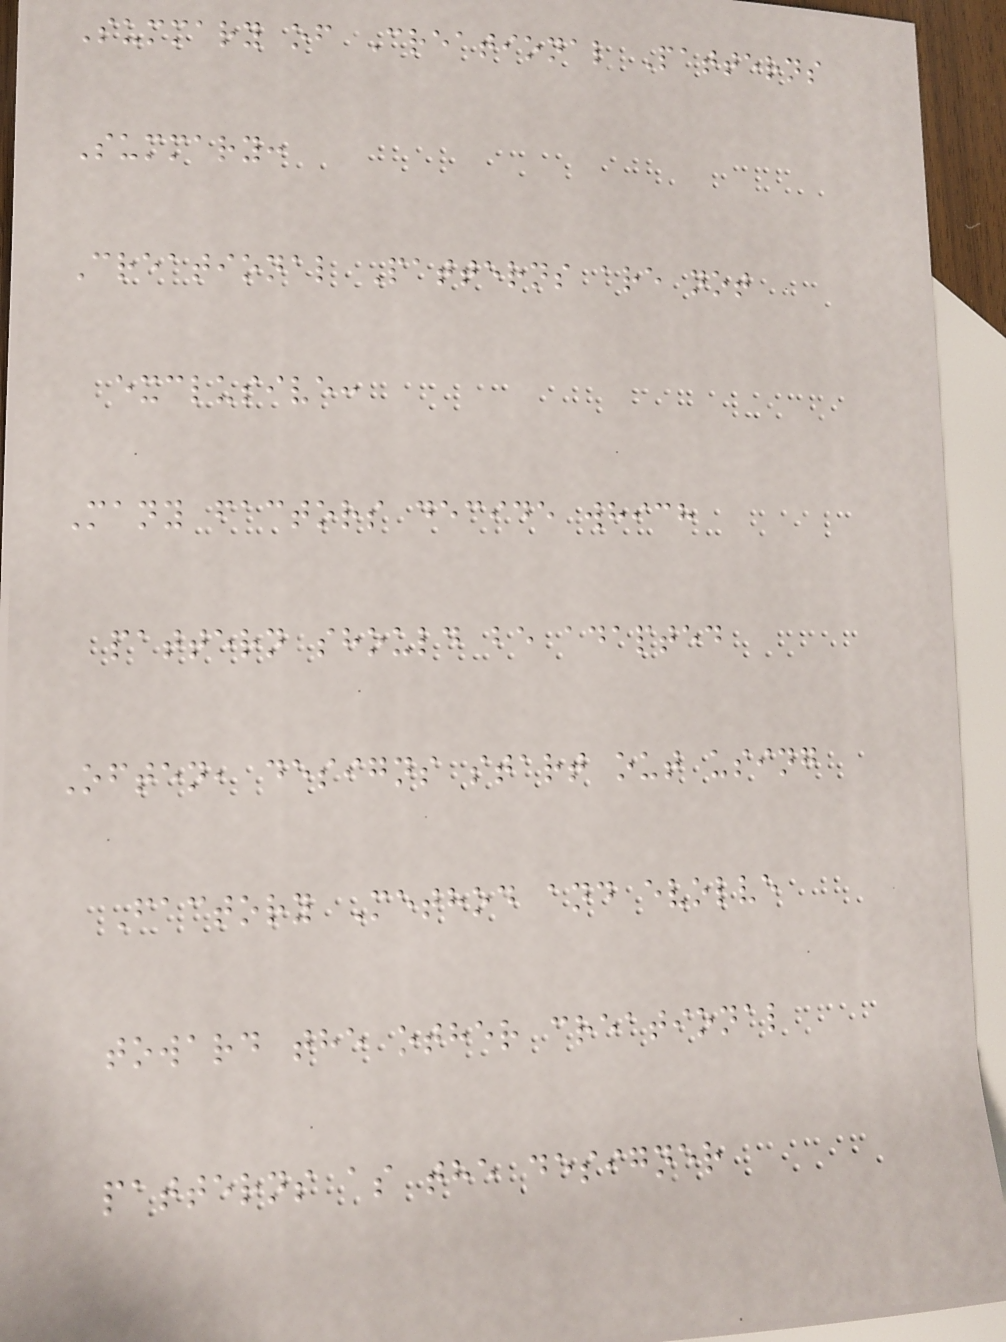Summary of Creational Patterns
Summary:
Creational Patterns are not
exclusive:
Many factors decide which
pattern should be adapted
Often, designs start out using
Factory Method and evolve
toward the other creational
patterns as the designer
